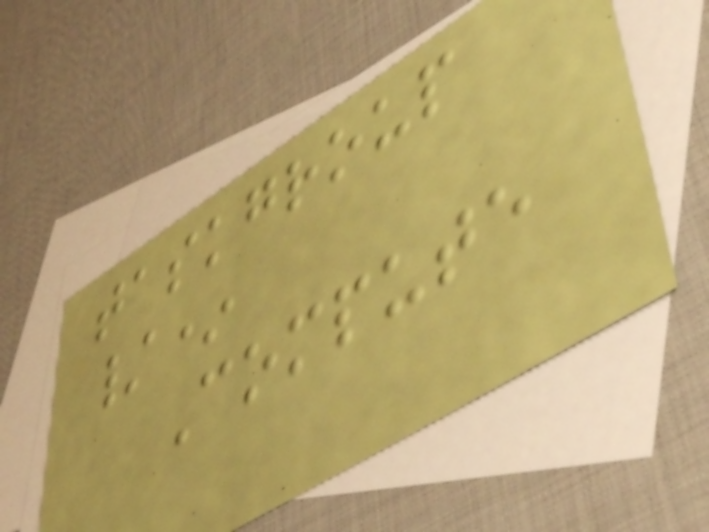taskgroup
/*
Compute
